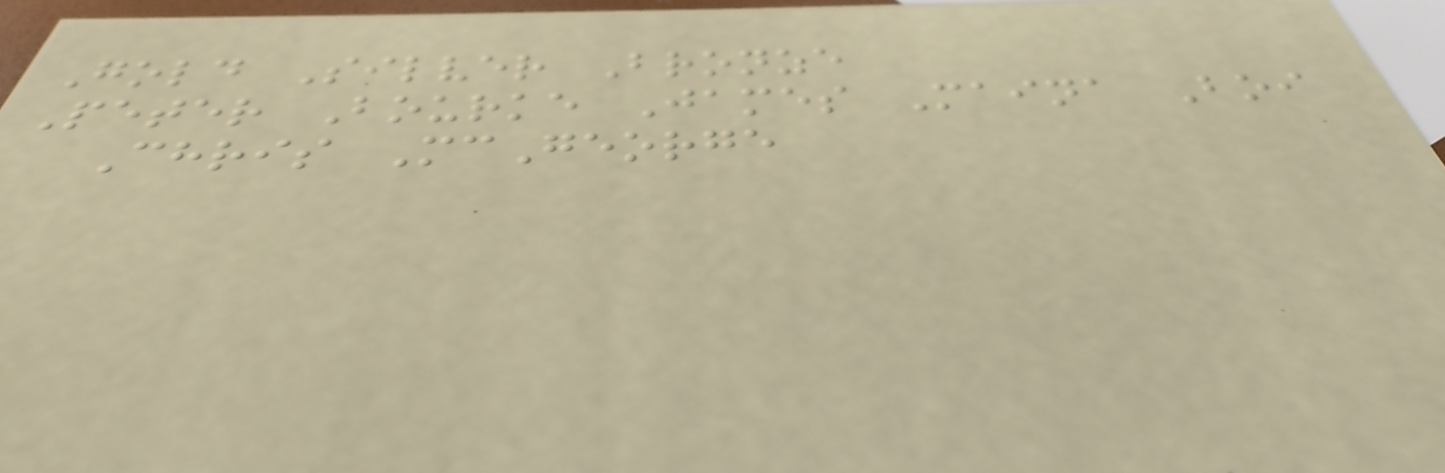Gold Silver Bronze
Peter Bourke James Maina Boi
Chris McGeorge
